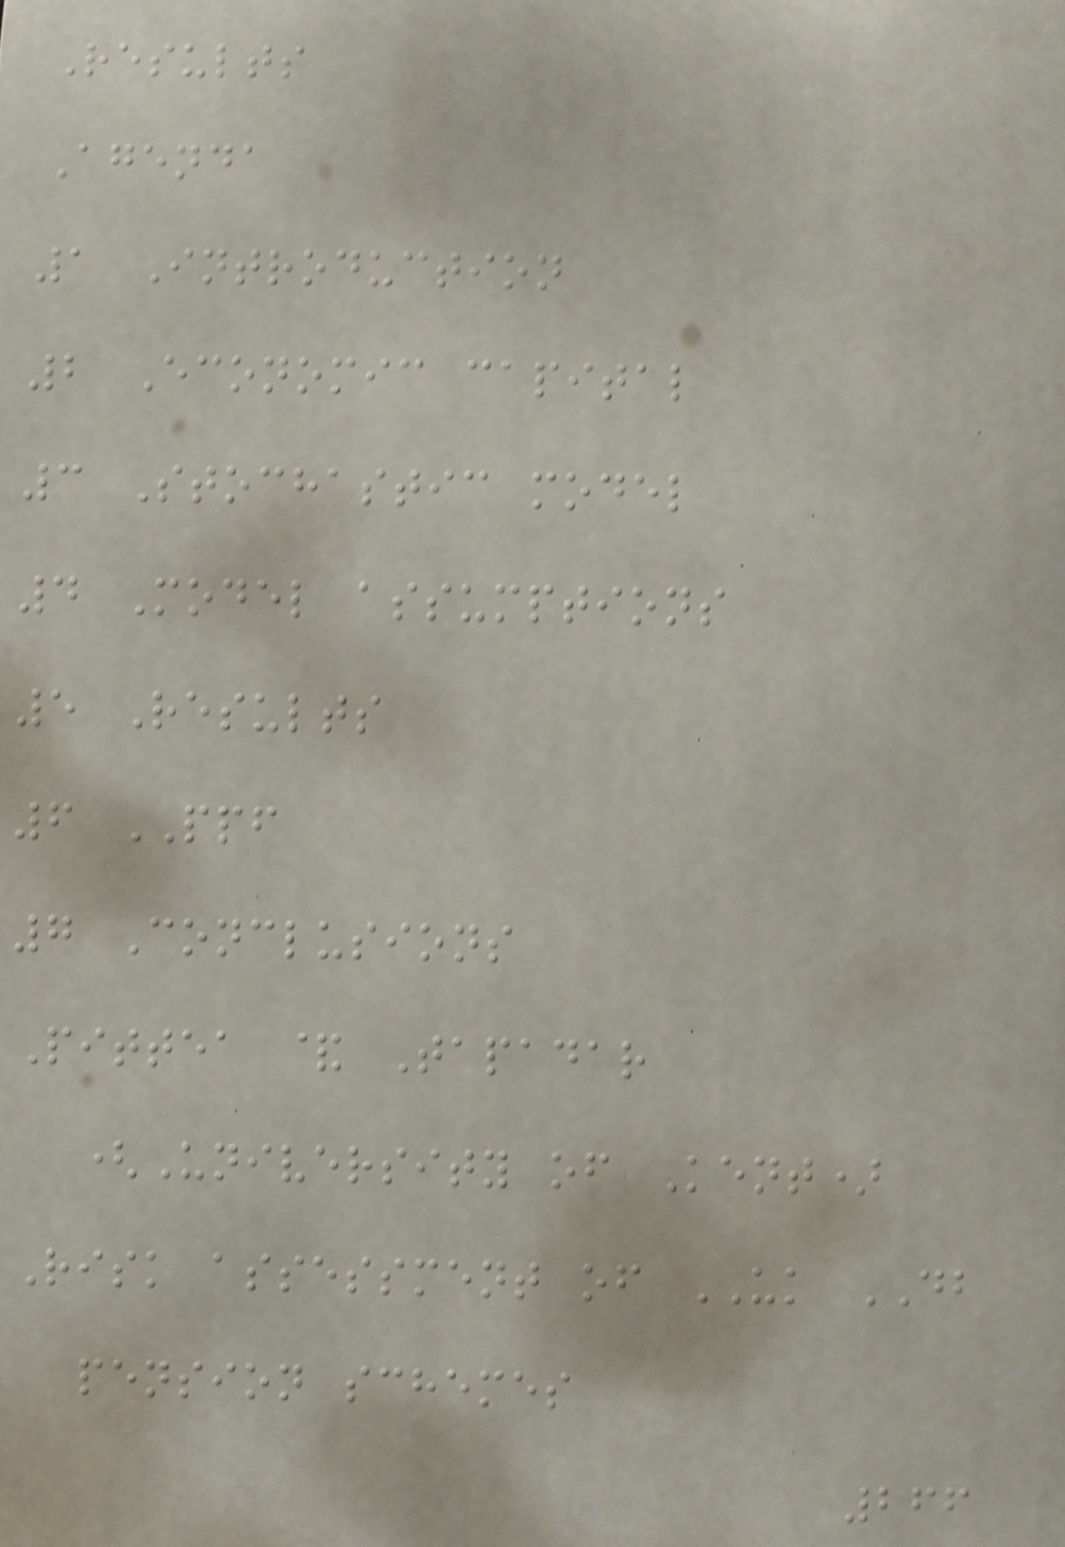Results
Agenda
1 Introduction
2 Economic capital
3 Stochastic model
4 Model assumptions
5 Results
6 PPF
7 Conclusions
Pittea & Tapadar
(University of Kent)
Risk assessment of UK DB
pension schemes
266
